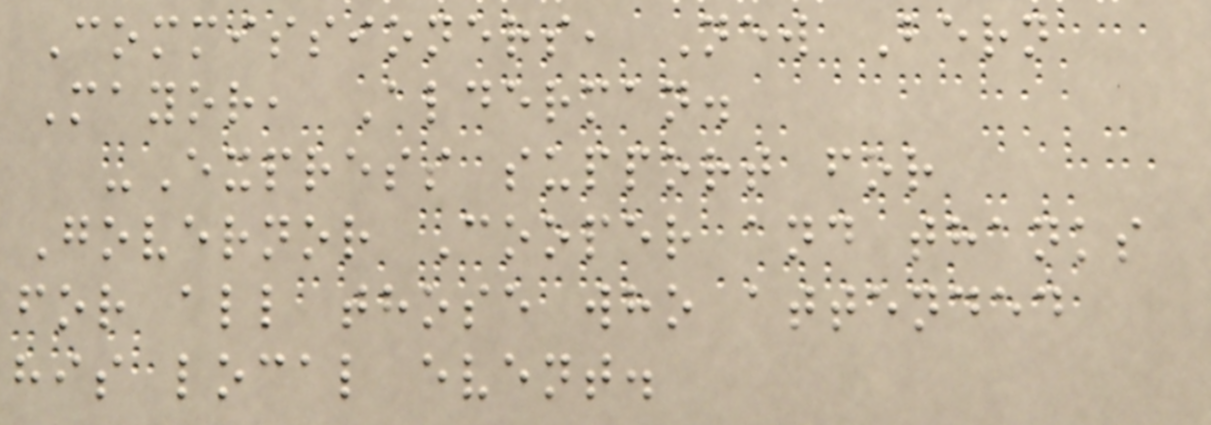Commissioners, New Bern
Mayor, Alderman.
-Express support for
Governor Cooper and thanks
for all those who attended
his local event.
